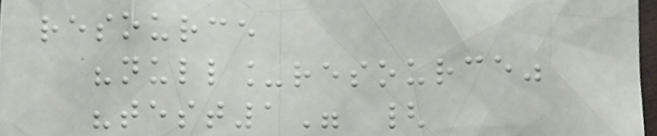resource
"null_resource"
"test1" {
